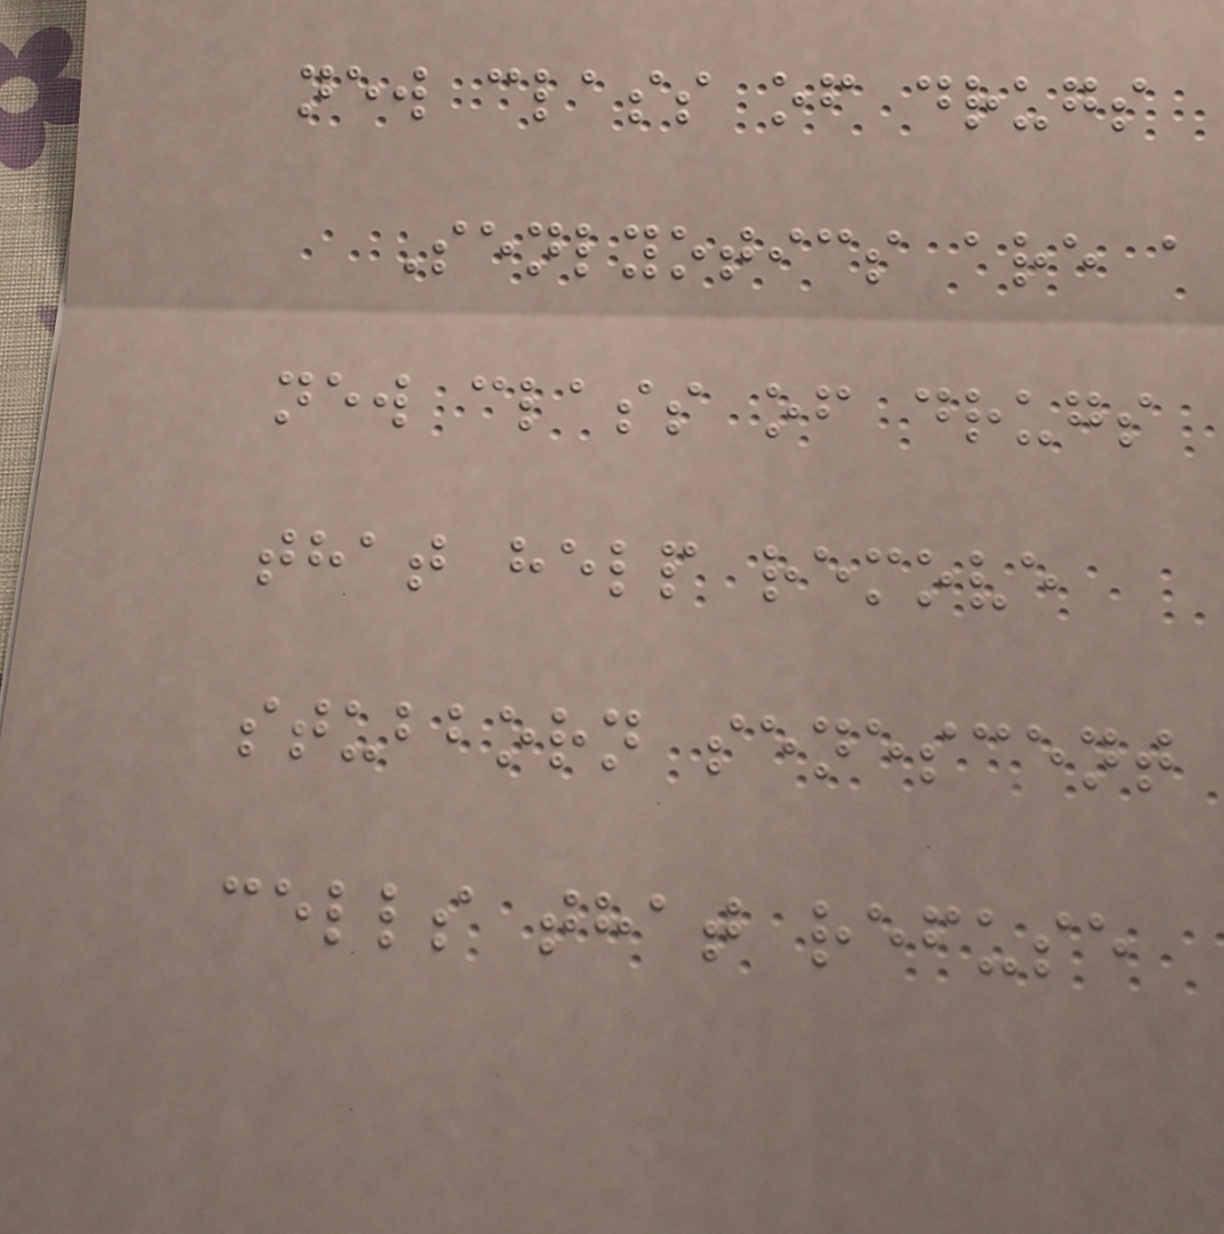new class of drugs
Senlyotics are a
new class of drugs
that help remove
stubborn senescent
cells that refuse
